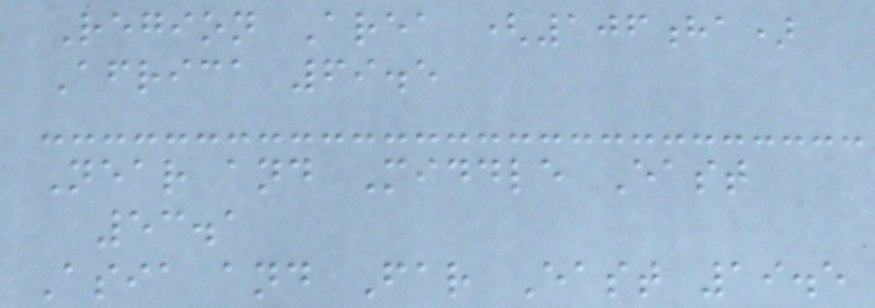Region Area (106ha)
Africa 69.5
Near and Middle East
53.1
Asia and Far East 19.5
